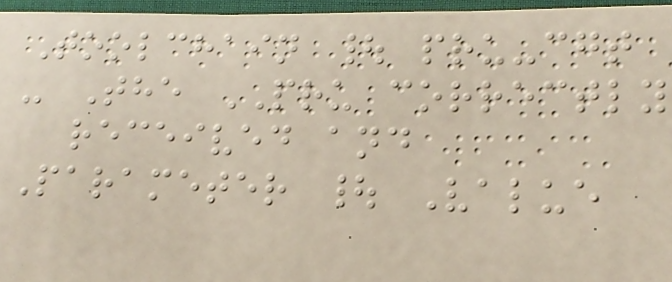Toolchain | pru-cgt
- The PRU correctly
received and
Parameter | Value
